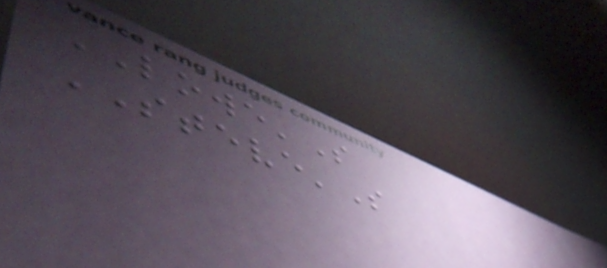LOWE'S
STEVE'S
